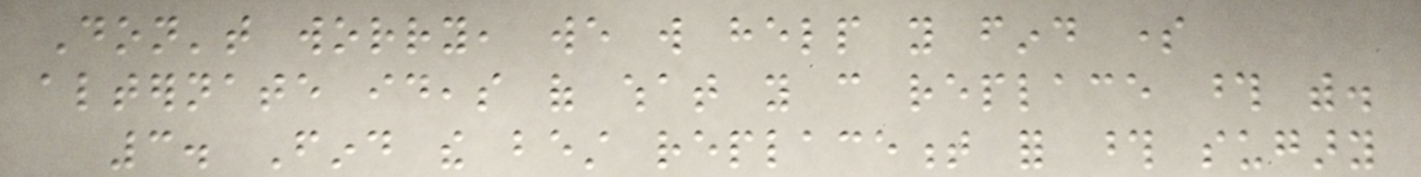Don't worry, we will help you find some
alternate ideas of what you can replace those with.
3. Find the best replacement for those sugary
